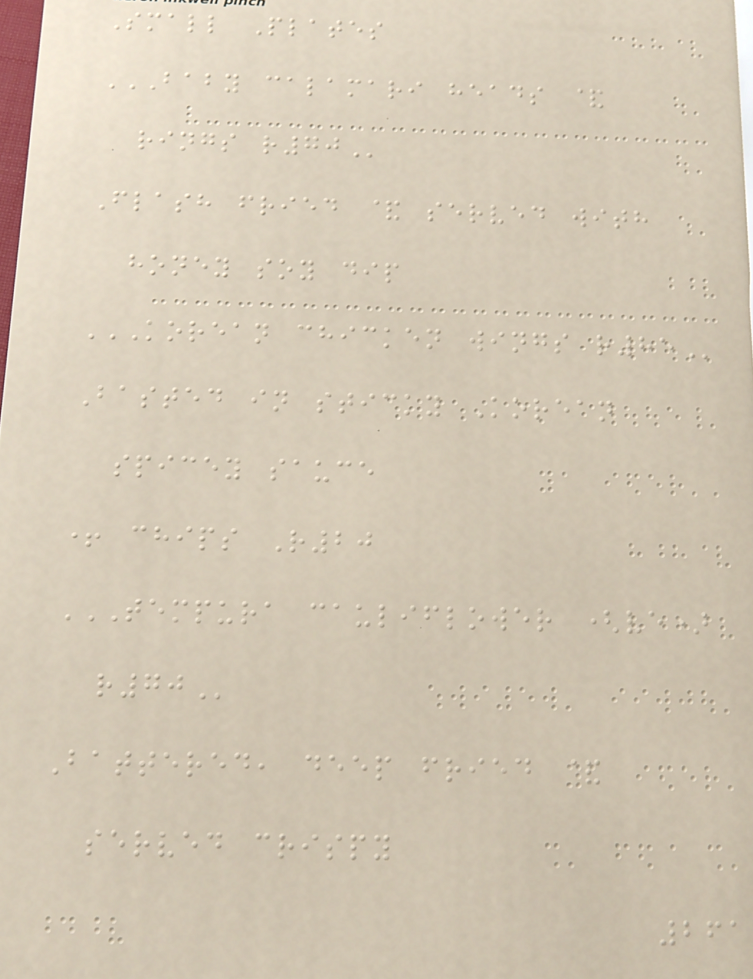Small Plates
BABY CALAMARI HEADS &
RINGS R70
Flash fried & served with
honey soy dip
KOREAN CHICKEN WINGS R85
Basted in sticky Korean
spicey sauce
+ chips R20
TEMPURA CAULIFLOWER (VE)
R70
Battered, deep fried &
served crispy
261
